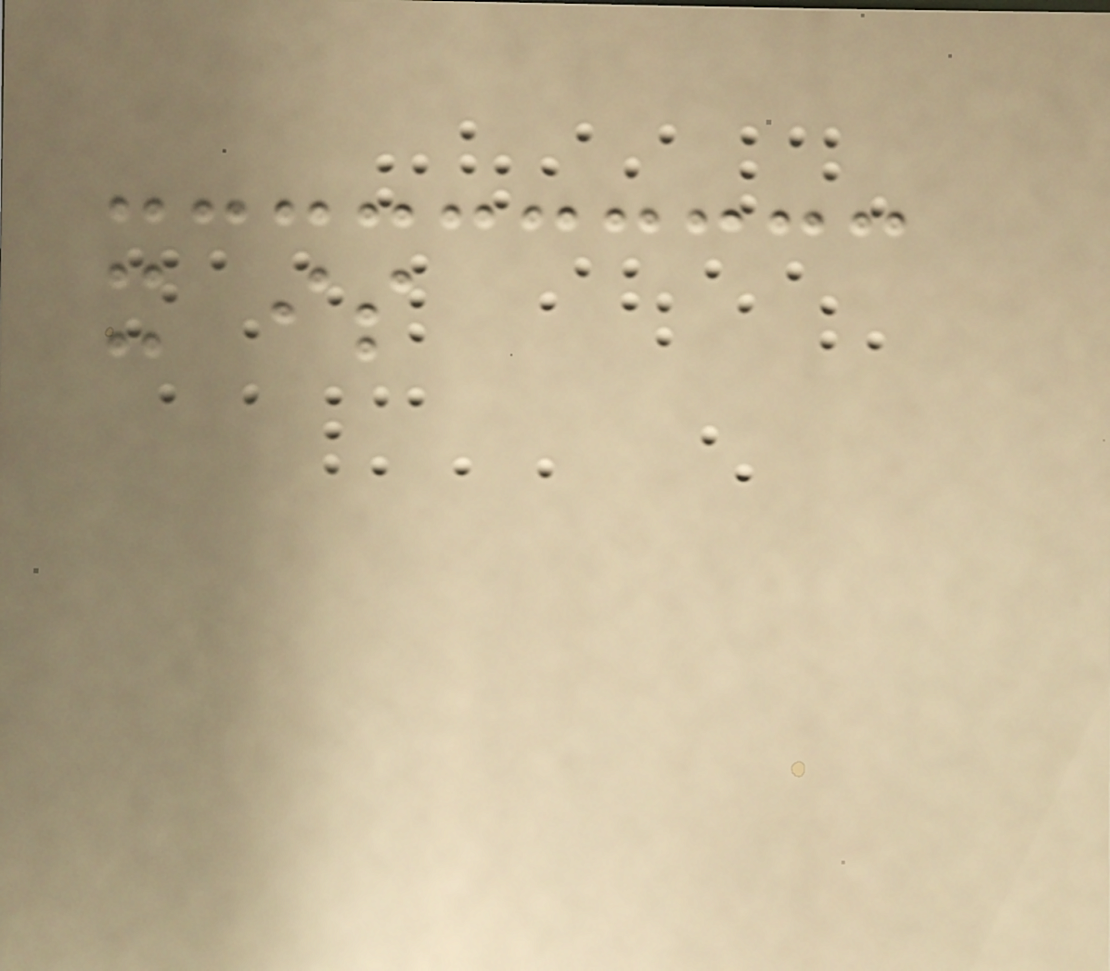it is
